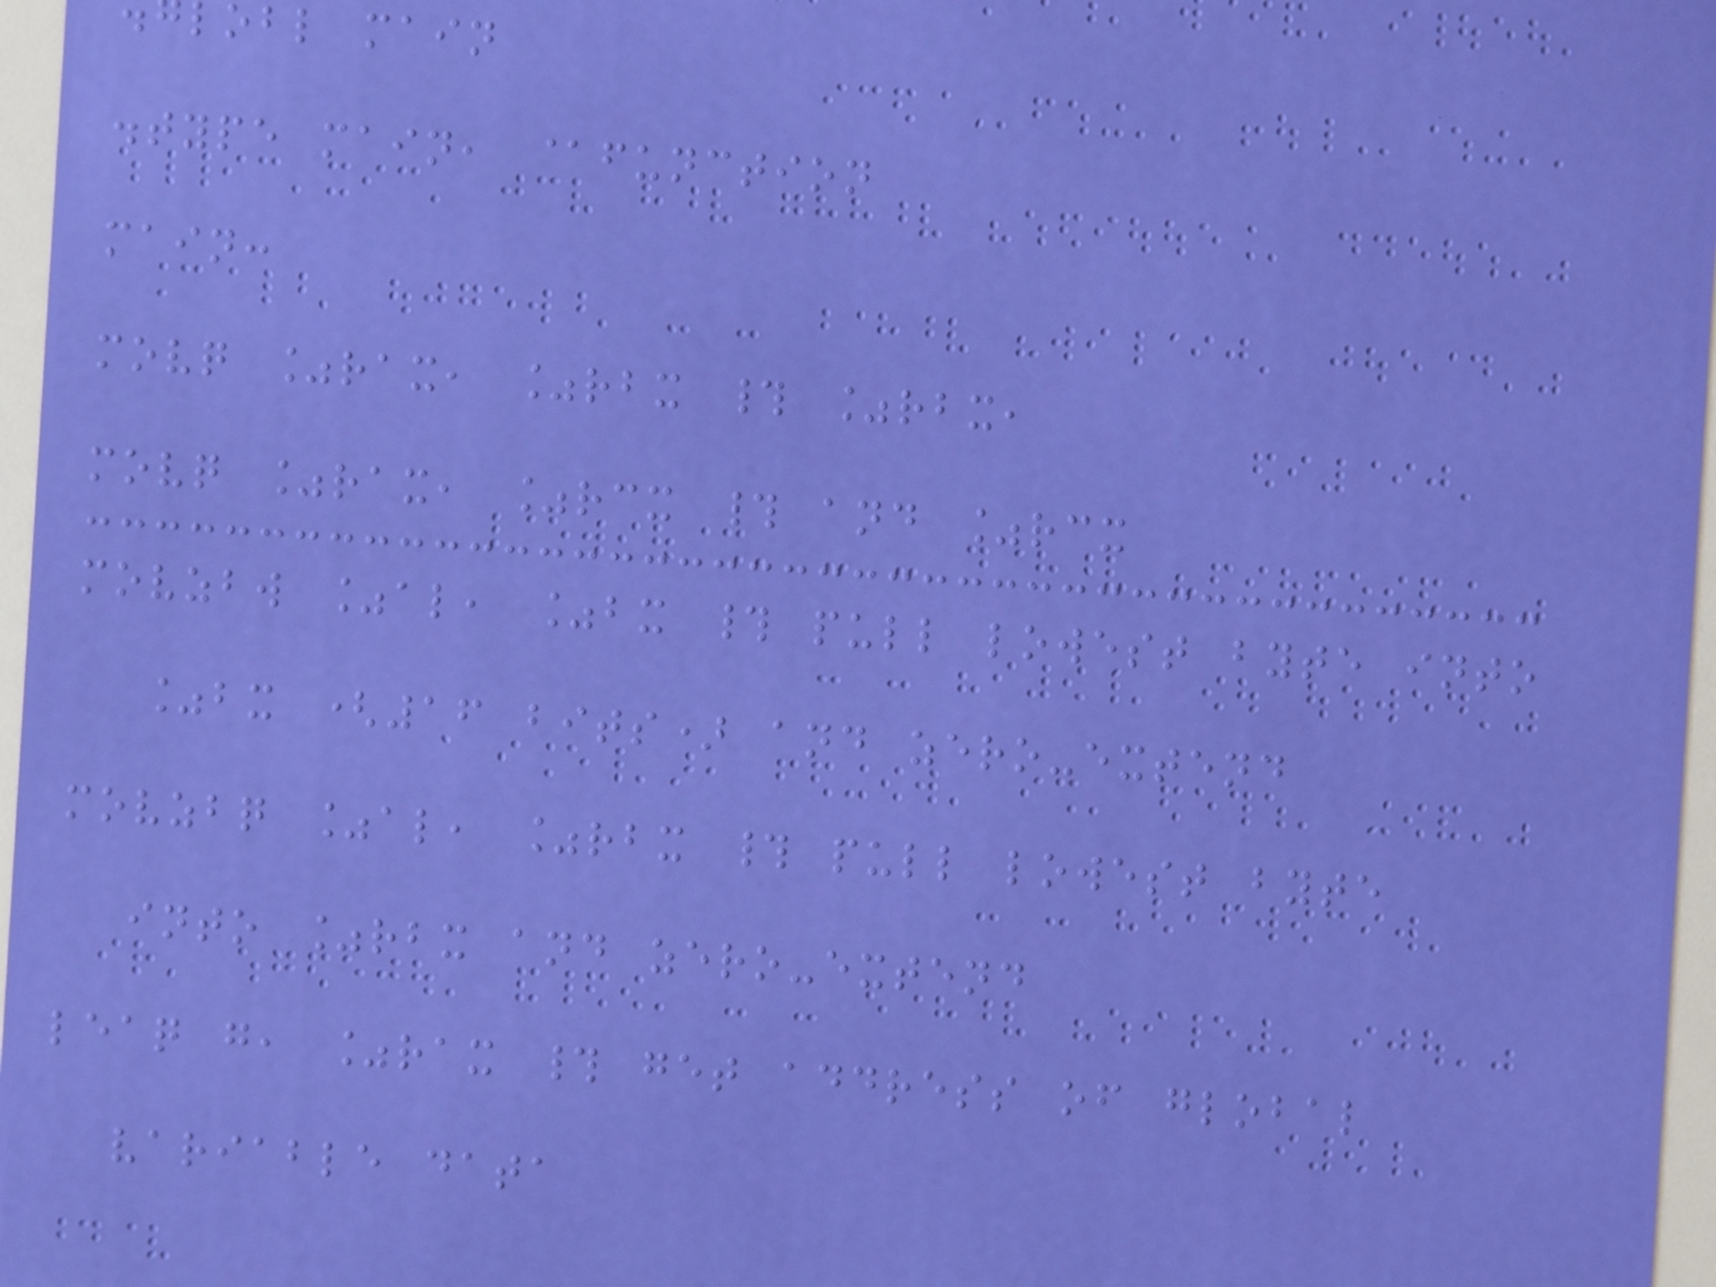obl main
.type main, @function
main:
movq %rax, %rbx # %rbx,
movq %rax, %rcx # and %rcx
movzbw %al, %bx # pull lowest byte into
%bx (16 bits) and zero-extend
movzbq %al, %rbx # pull lowest byte
into %rbx and zero-extend
leaq g, %rax # get address of global
variable data
